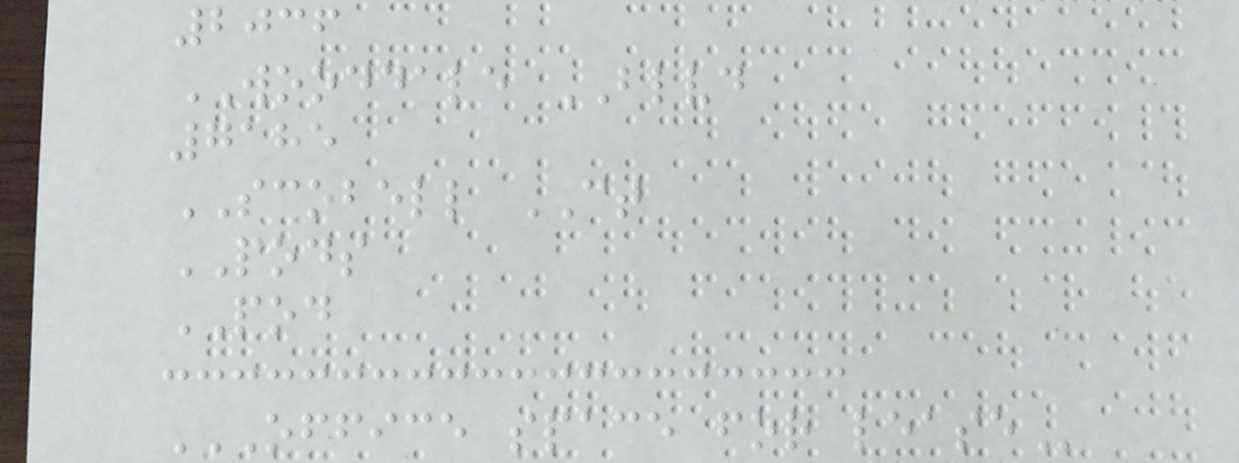2036
WOODDALE BLVD
7185
SCOBELL CT
PODS
POD
OFFICE SPACE FOR LEASE
